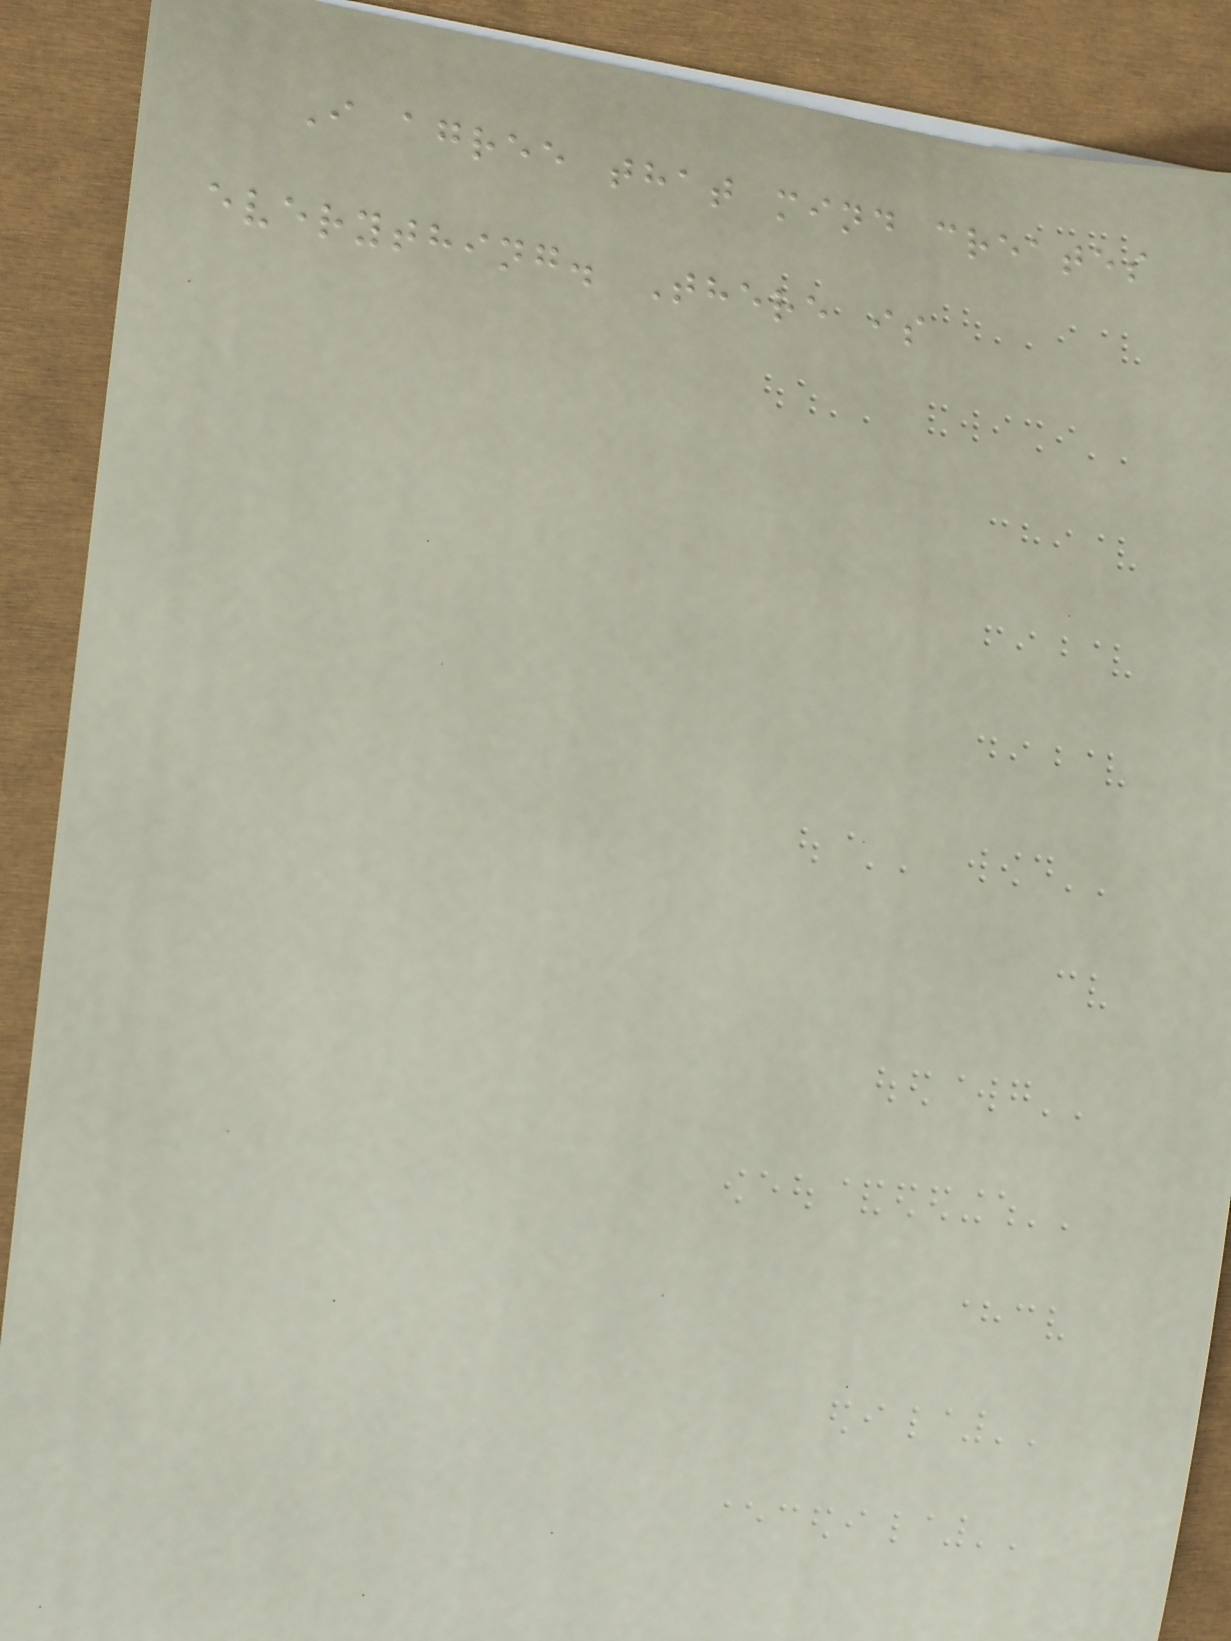I agree that mind creates
everything. There is
